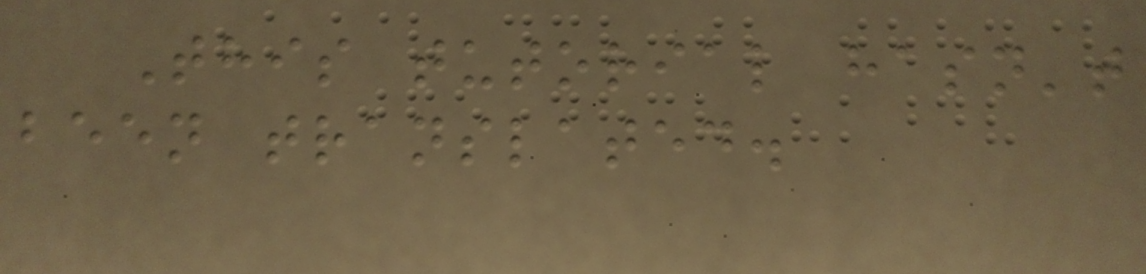This tutorial hasn't
been translated.
